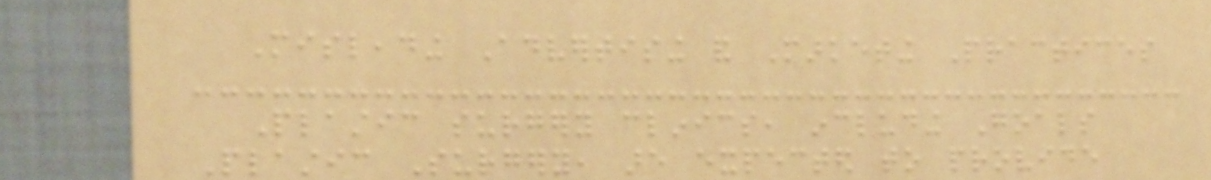Misleading Advertising and Marketing Practices
Plastic surgery clinics, including Goals
Plastic Surgery, are expected to provide
